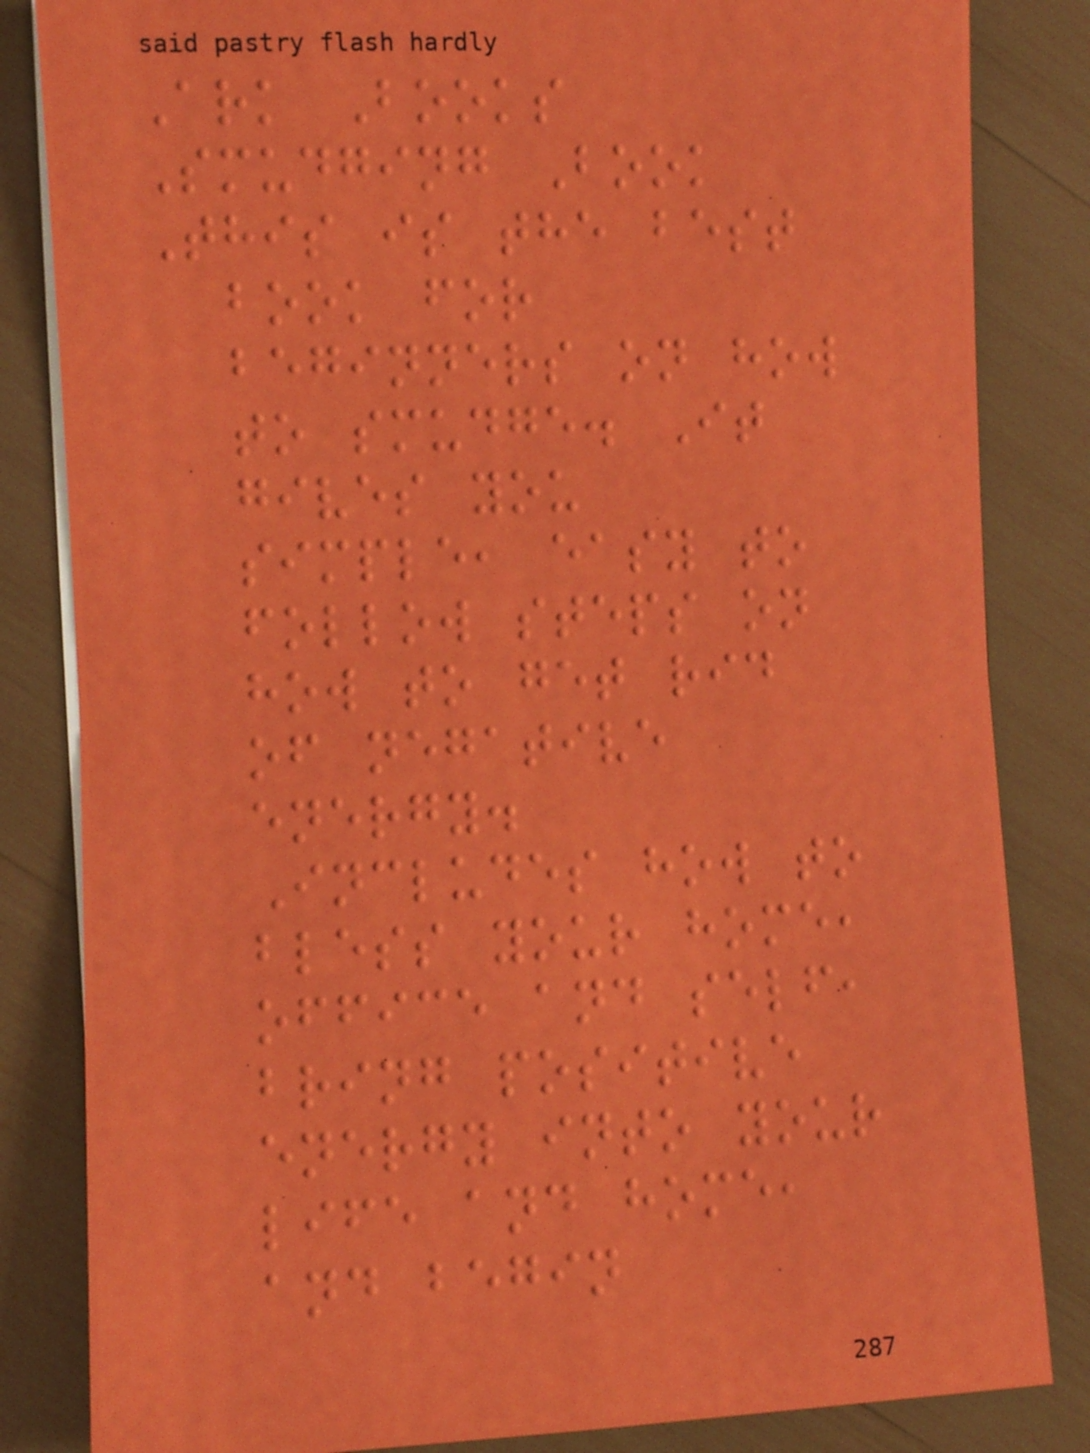Ark Books
Smudging Book
This is the best
book for
beginners on how
to smudge. It
gives you
simple, easy to
follow steps on
how to get rid
of negative
energy.
Includes how to
bless your home,
office and self,
bring positive
energy into your
life and home,
and begin
